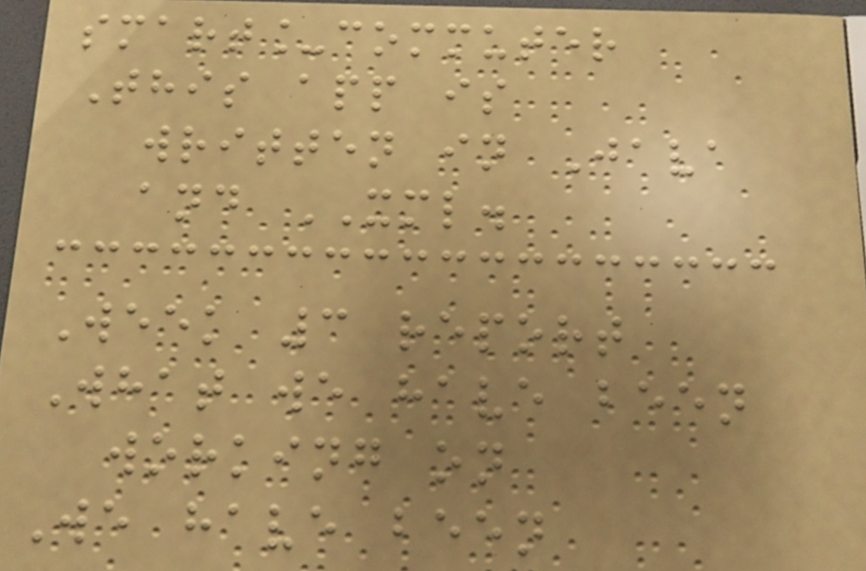smart_commuter
This app is
written in Java
and XML.
Week 3 report
What we have been
working on
We have been
